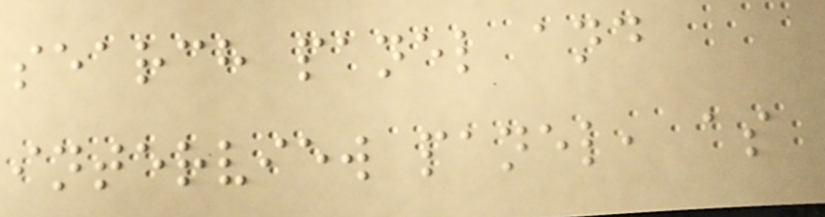search panel and
interview panel, as
